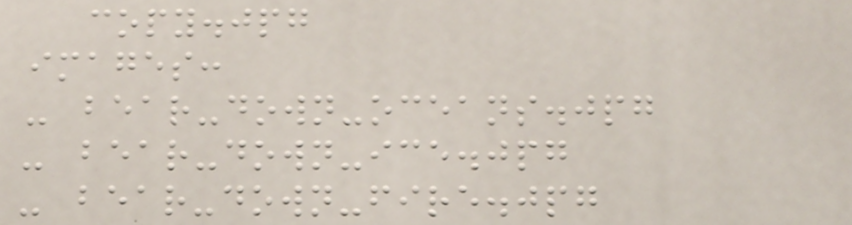copy.jpg
images:
- bear-down-oceans.jpg
- bear-down-ice.jpg
- bear-down-fire.jpg
